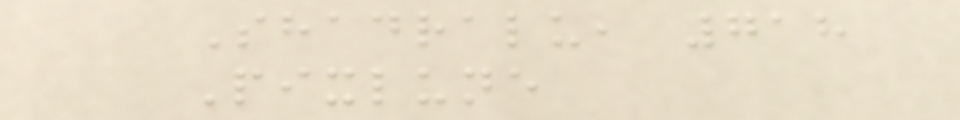Shadralu, 718
Pixlune
